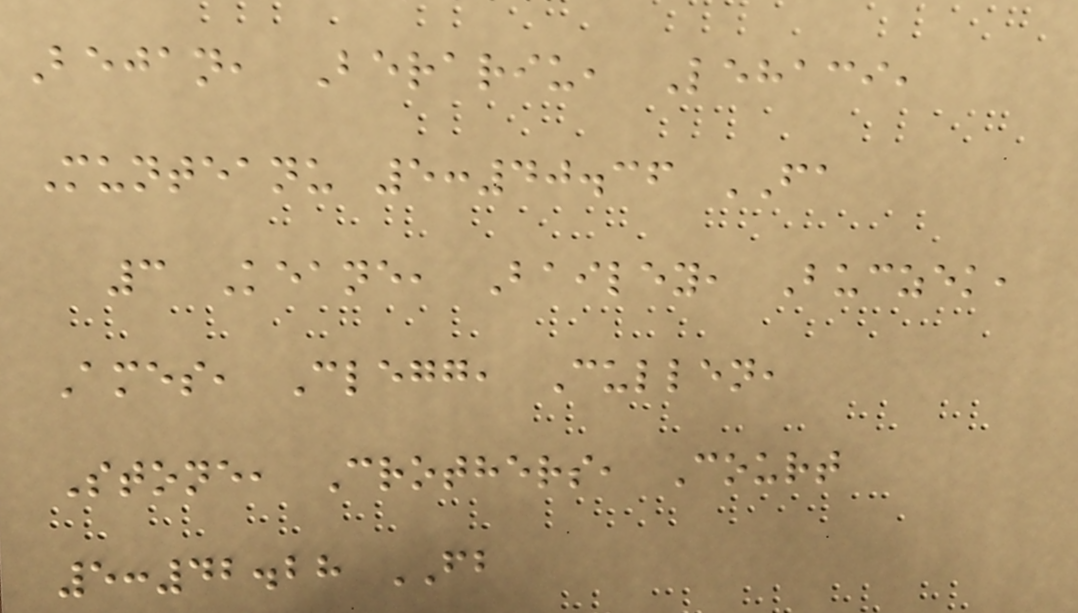Bejan, Berariu, Lehaci,
Munteanu 5:40.36 FA
3 Keane, Bailey, Buczek,
Ames, Clegg, Cullen,
Stone, Crothers, Court
5:42.28 FB
